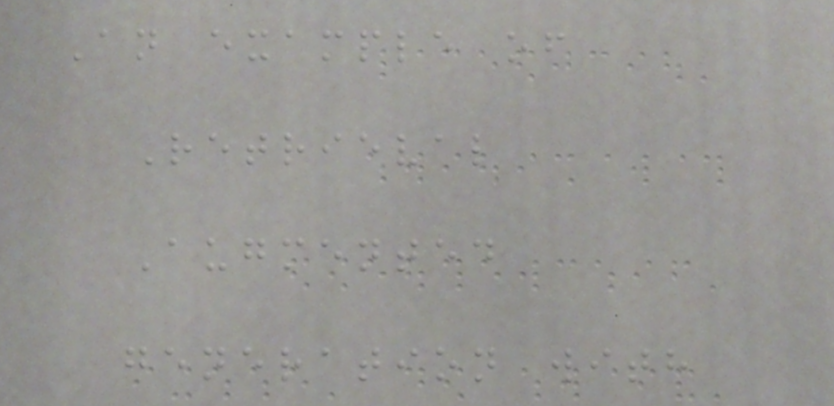An example of
Retrieval
Augmented
generation with
